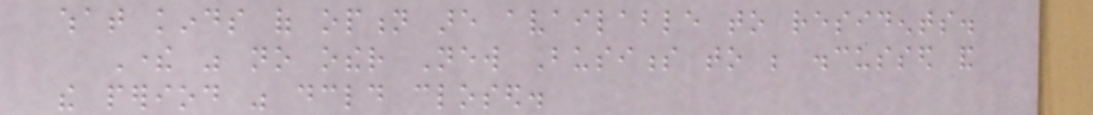what kinds of option are available to residents.
There was no other New Business to be discussed and
the period was declared closed.
